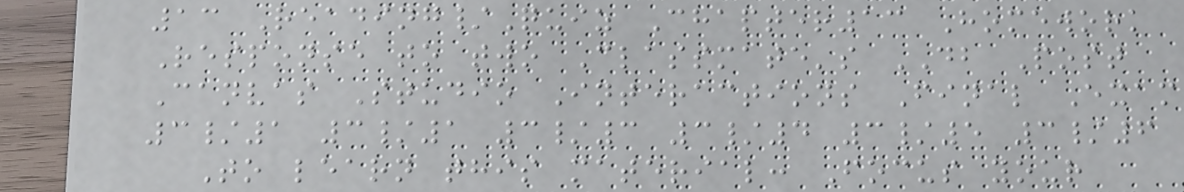13 Reading/Quiz Chapter13 Homework
Response to two Classmate's DB Post
Canvas Studio Interactions Final Exam
3/1 3/1 3/3 3/4 3/5 3/6
To learn this material: Focus your
